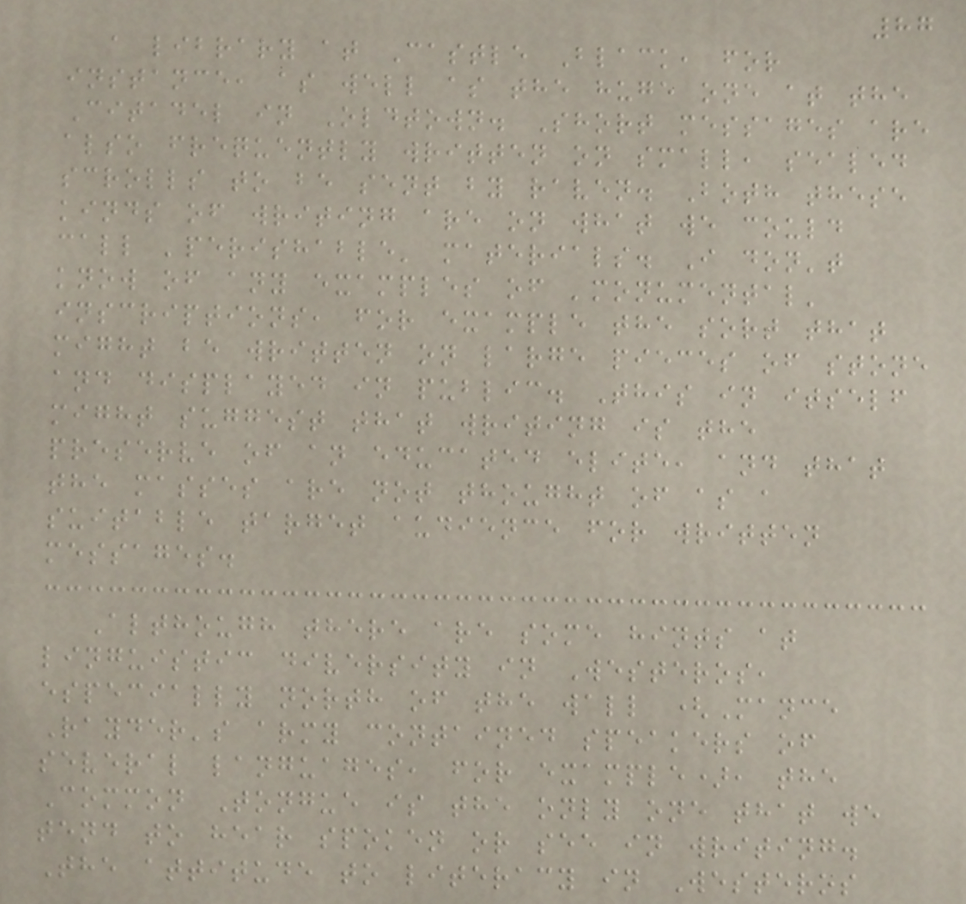87
a library at Castle Black, for
instance, as well as the huge one at the
Citadel in Oldtown. Short messages are
also frequently written on small, sealed
scrolls to be sent by raven. Both these
kinds of writing are on what we could
call 'perishable' materials. I don't
know of any examples of 'monumental'
inscriptions, for example the sort that
might be written on large pieces of stone
and displayed in public. This in itself
might suggest that writing is the
preserve of an educated elite, and that
the masses are not thought of as a
suitable target audience for written
messages.
Although there are some hints at
linguistic diversity in Westeros,
especially north of the wall (Mance
Rayder's army contained speakers of
several languages, for example), the
Common Tongue is the only one that we
tend to hear spoken or see in writing.
The attitude to literacy in Westeros
